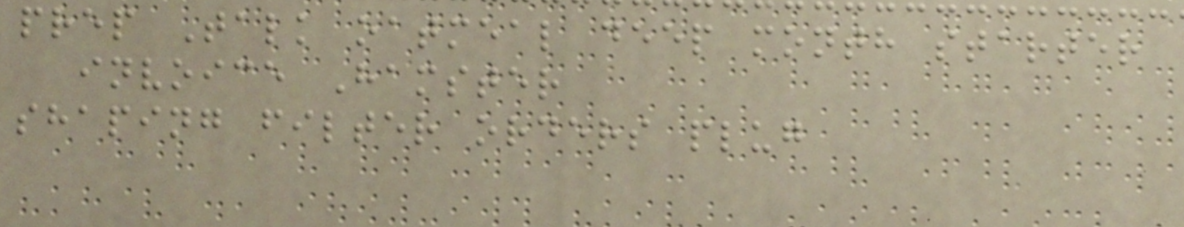prep Talk oatmeal deep month starter
invoice Hamster
shaping filter orders plug
